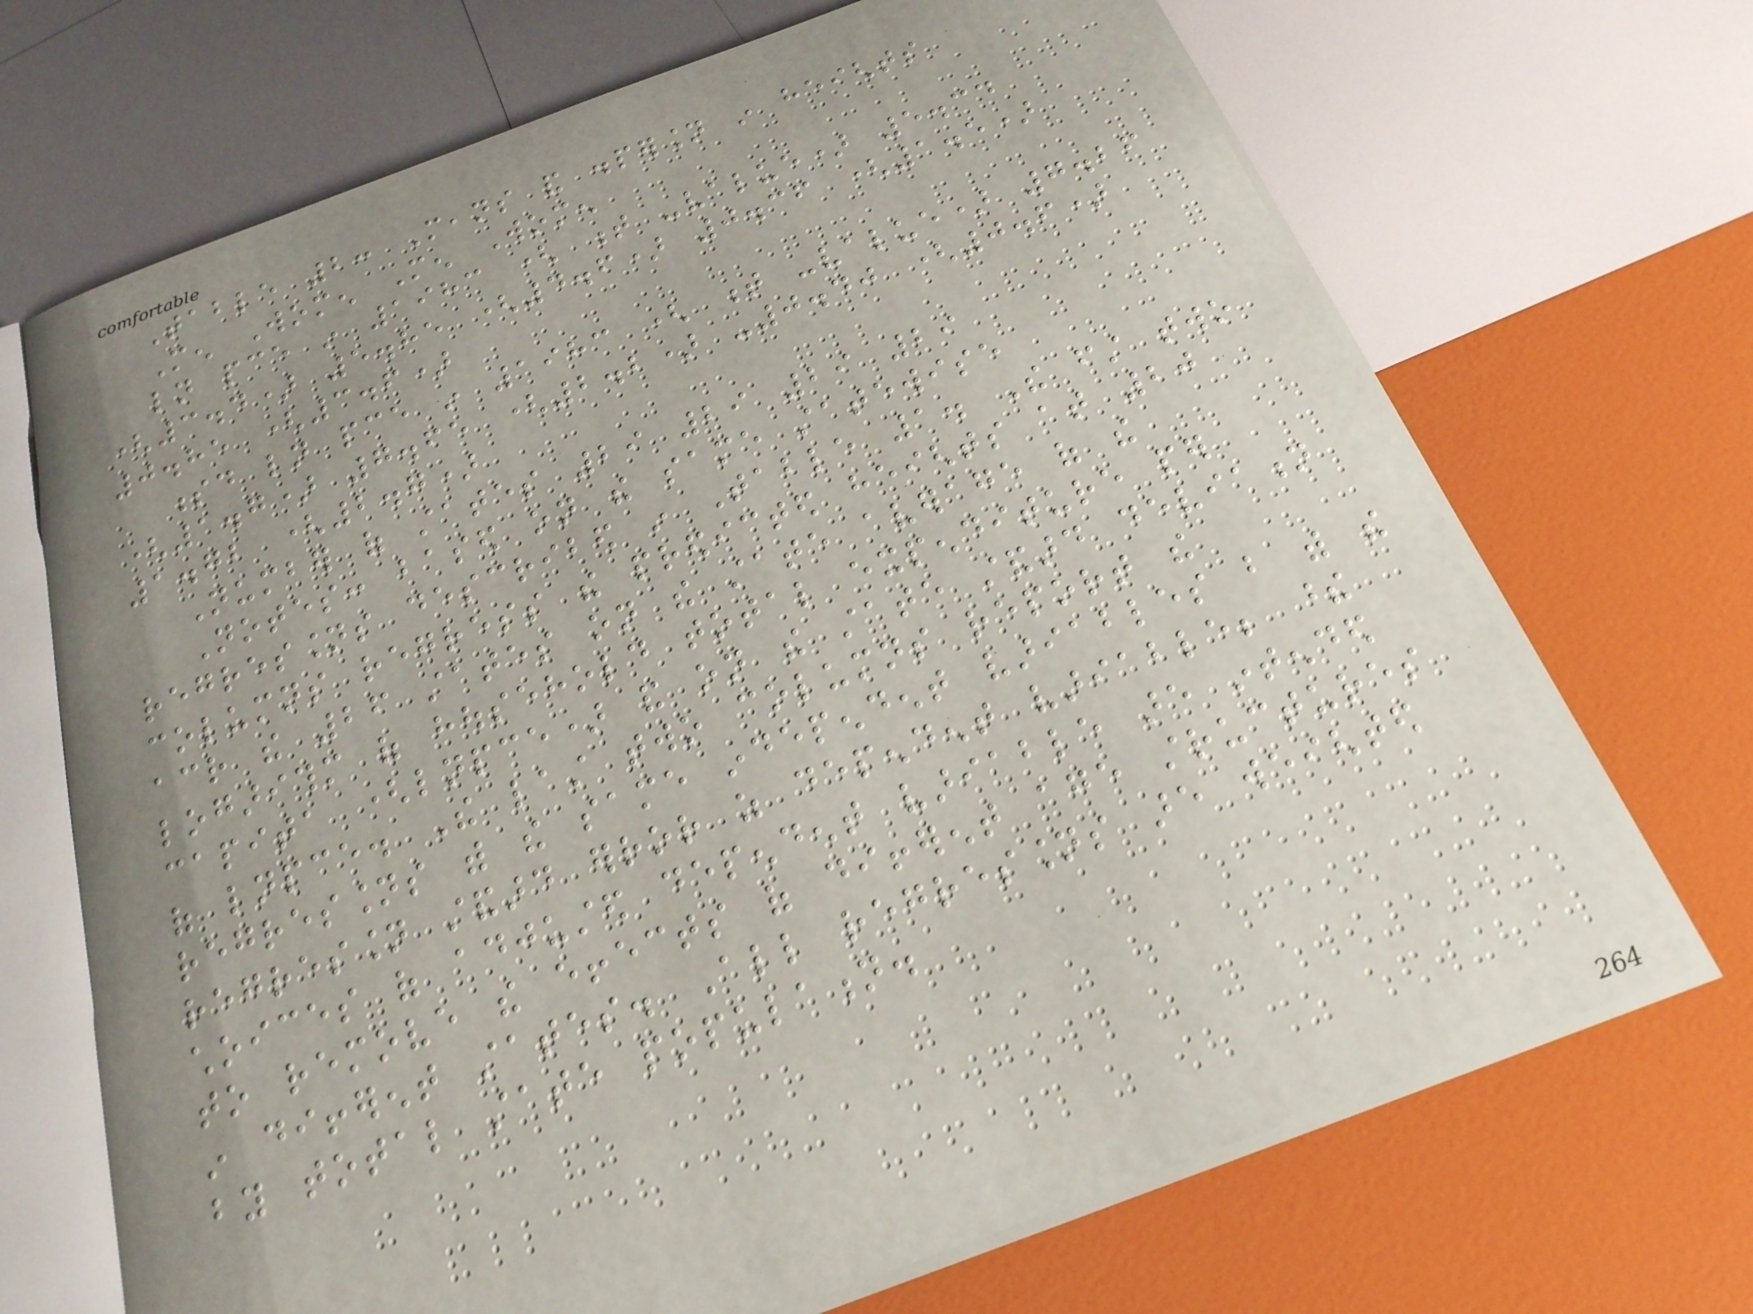Table 2: Means and dispersion in heights
Men Women Men Women
ln pce in 1983 ( t -value) 5.34
(3.4) 5.85 (4.6) 0.36 (1.5)
0.85 (3.6)
sd ln pce in 1983 ( t -value) 7.26
(1.7) 7.65 (2.2) -0.40 (0.6)
1.72 (2.7)
Number of states 29 29 29 29
Notes: based on the same statewise
regressions described in Table 1. The first two
columns regress the predicted heights at 20
across the 26 states on the state average of the
logarithm of household total expenditure per
capita (lnpce) and on the state standard deviation
of lnpce. The last two columns report the
regressions with the same independent variables but with the
regression standard error as dependent variable; these
choices of adjusted dependent variable are intended
to remove the effects of different age structures
in different states. All regressions are weighted
by total state population.
